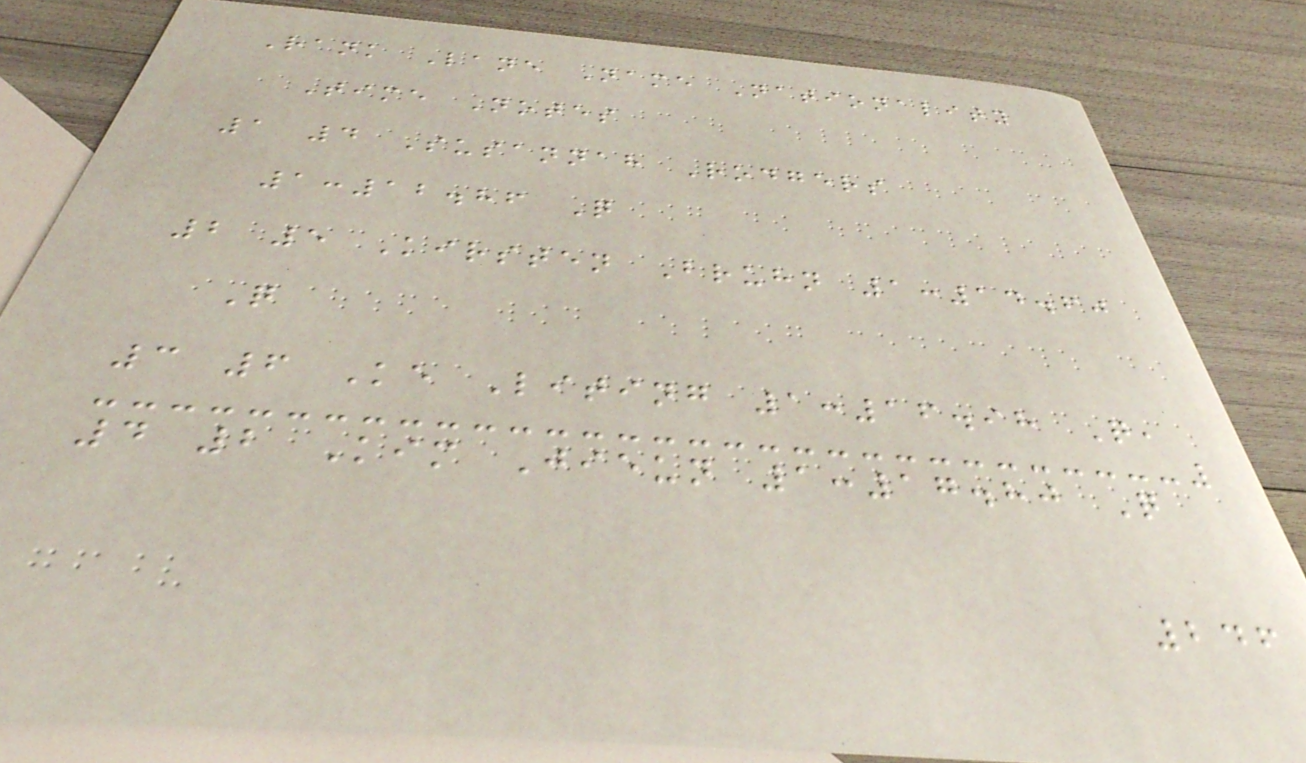Rank Lane Name Nationality
Time Notes
1 4 Susannah Rodgers
1:12.86 Q
2 5 Kirsten Bruhn 1:14.60
Q
3 6 Ke Liting 1:16.98 Q,
4 2 Kim Jieun 1:17.80 Q
246
